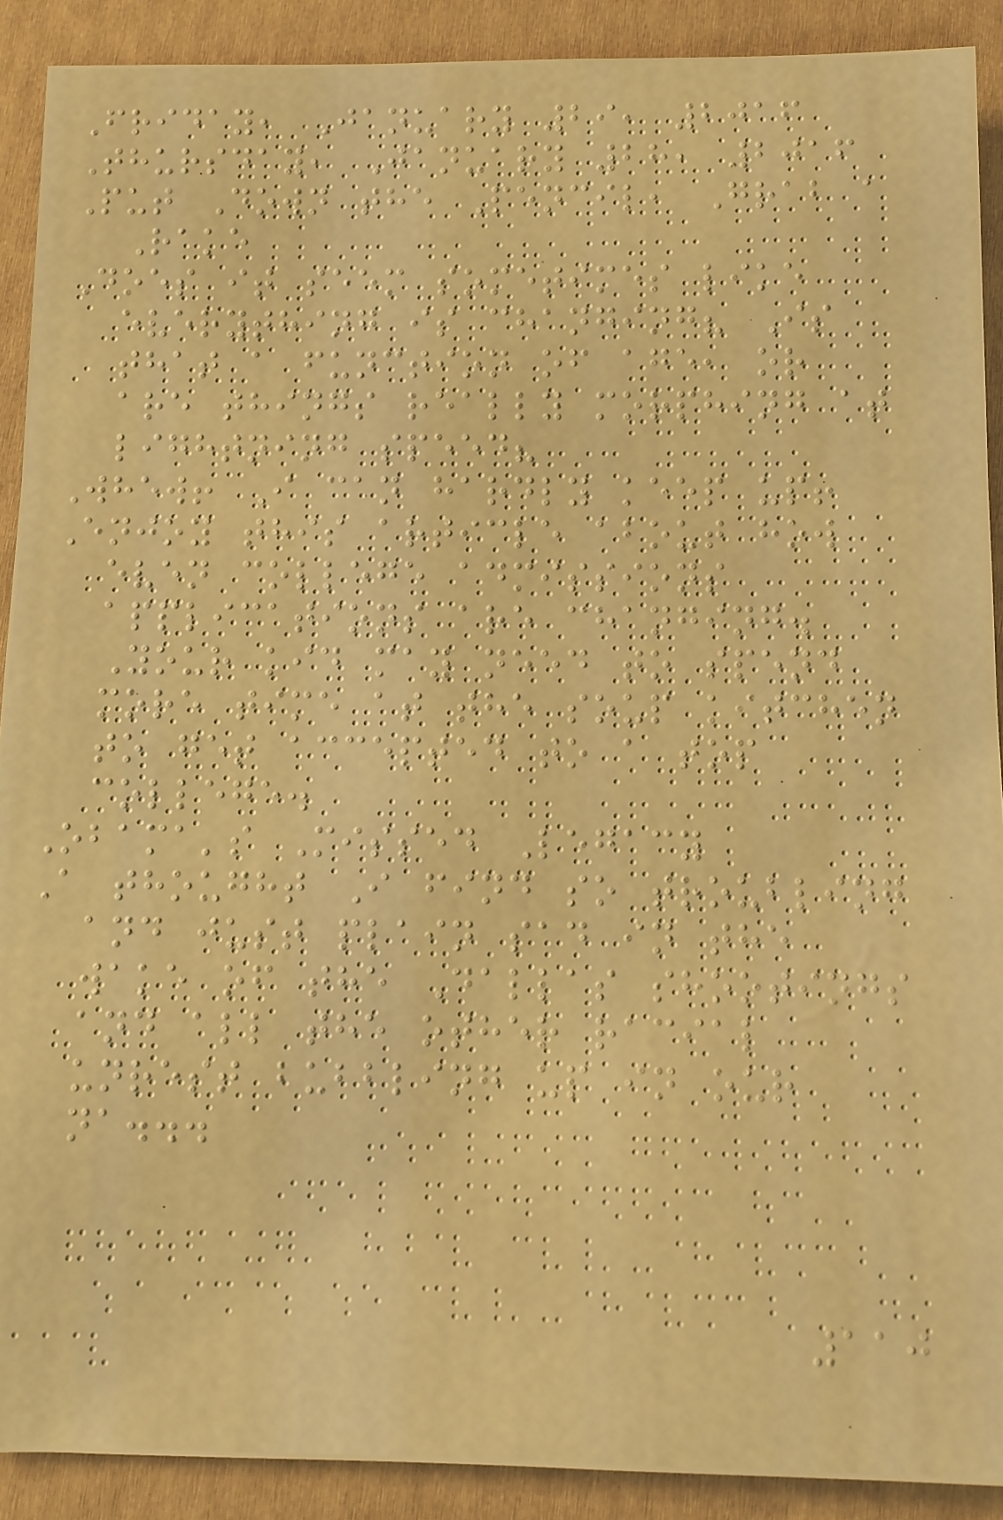Friday, January 29, 2016
Thursday, January 28, 2016
Put Down the Pencil, Grab a
Rake
Does it seem sometimes like
everything is changing? Is
that a function of age, or
are things really morphing at
lightning speed?
Whew! I can hardly keep up!
Enjoy this article about how
even college admissions
applications are changing.
Your kid may need to spend
more time at the soup kitchen
to get accepted to a top
college.
Obama's Missed Legacy
A thought I find so troubling
and just plain sad in the
wake of the Dallas shootings
and all the other racial
unrest bubbling up in our
na...
110
